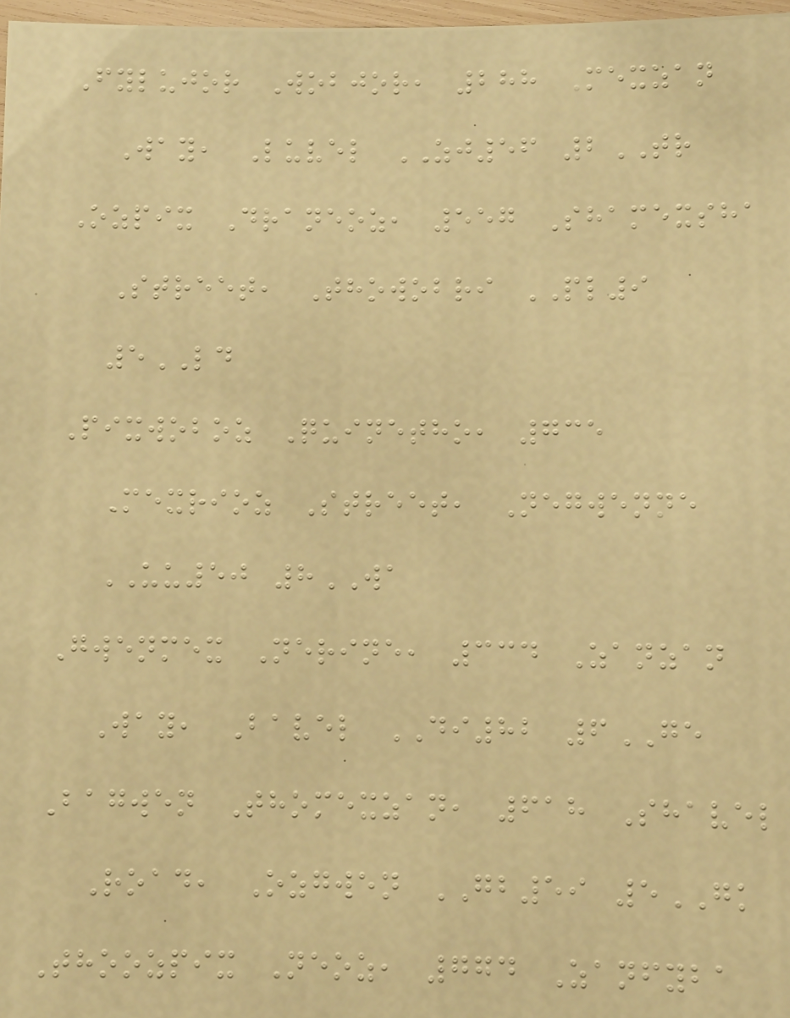Fylujor Wobjor, 288 Mexzan
Way, Luvel ZJ56 2TR
Ozpix Draneoz, 557 Shamexsha
Street, Thowobri PL9
5LD
Pixwoboz Quinetho, 735
Mexrioz Street, Negwenne
UU50 8WA
Gwenmex Nerine, 334 Zanzan
Way, Bavel DI82 6GE
Bagwen Thomexzan, 618 Shavel
Road, Ozgwen GB59 5GK
Thoozpix Neoz, 774 Zanfyba
